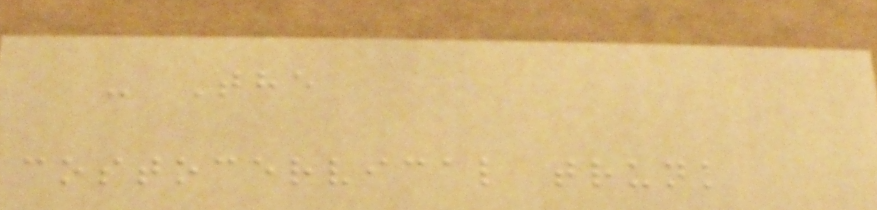- The
costocervical trunk
